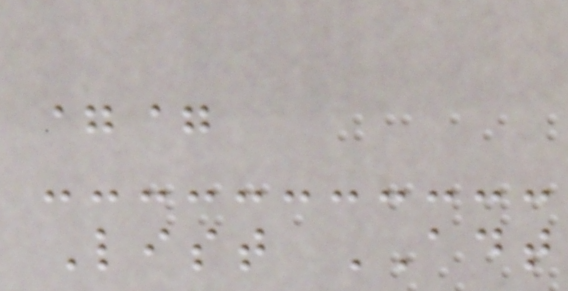==
List ADT
